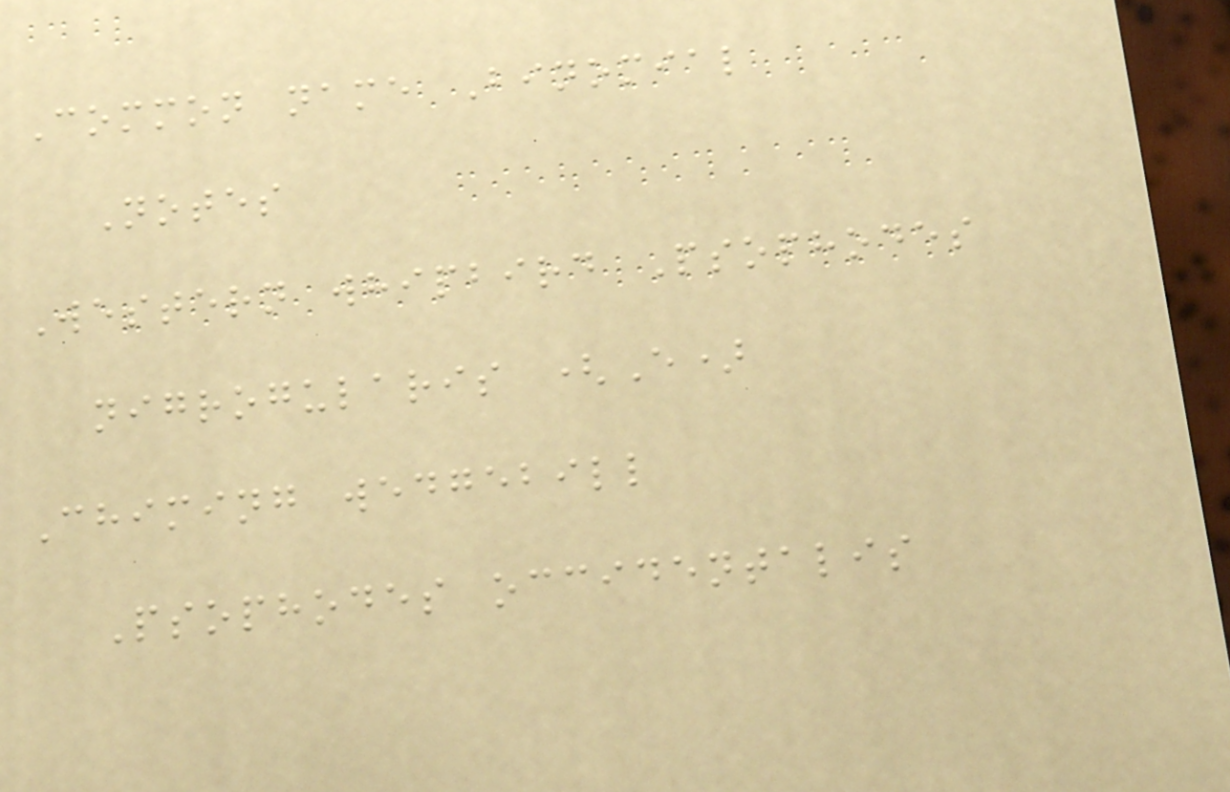Common name Binomial
Notes
Western whipbird Psophodes
nigrogularis (E)
Chiming wedgebill
Psophodes occidentalis
